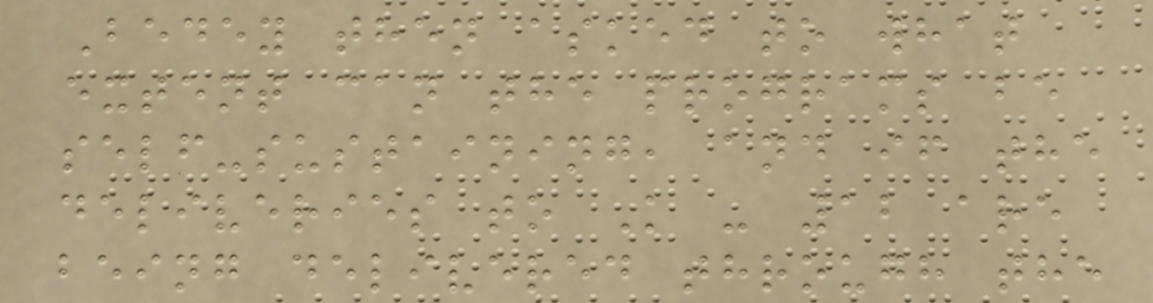Bedey then asked to what
extent can the programs be
self-sustaining, and if the
deliveries to K - 12 are
being delivered through the
